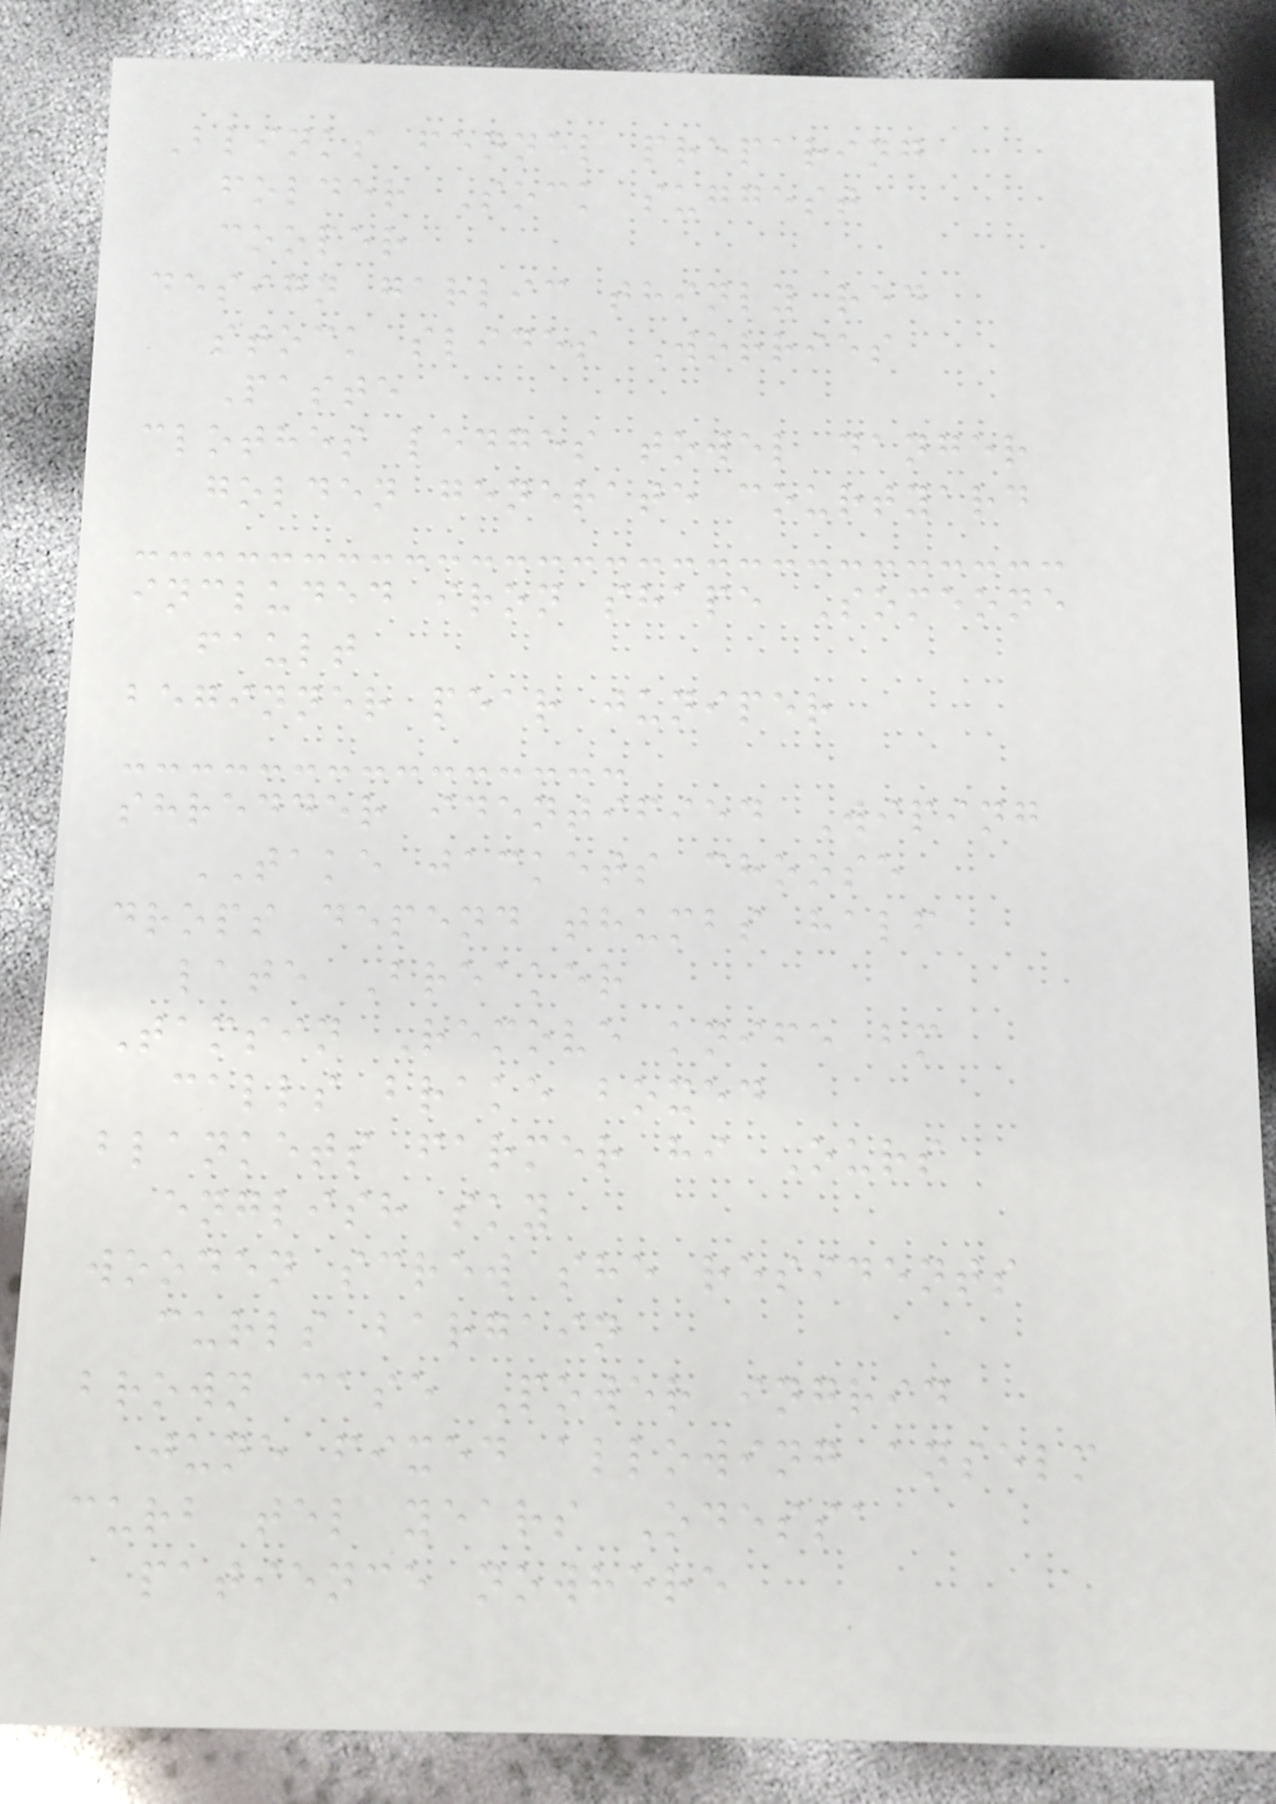Blinks fennel preparing
folder Sock suggest
cooper
design garlic thinly red
stock slides Worries
Paste
clothes ledges towel danger
golden generate courtyard
included iron shape Someone
fault
beginner pear juniper
shredder identified Wiping
TAKE jackets choose
drops depend thumbs half
late Breaker
Tamsin Remove knife bm
calls brake boxed
blankets farmer hi Ours
english sky
wooden screw she residents
curls bargain
brown case Power ingrid
june fixed allowing anselm
curb tel years Odessa
patience nowhere
